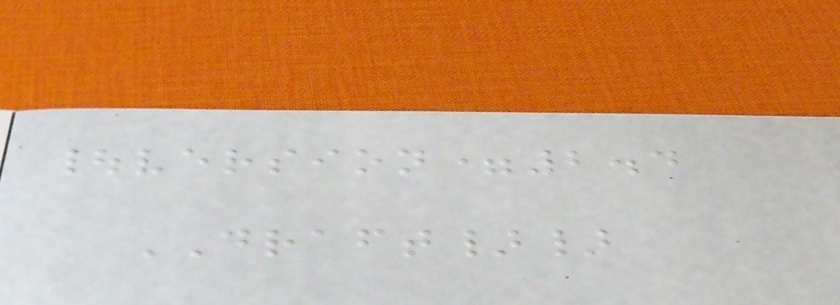|version=2.4
DRAFT}}
